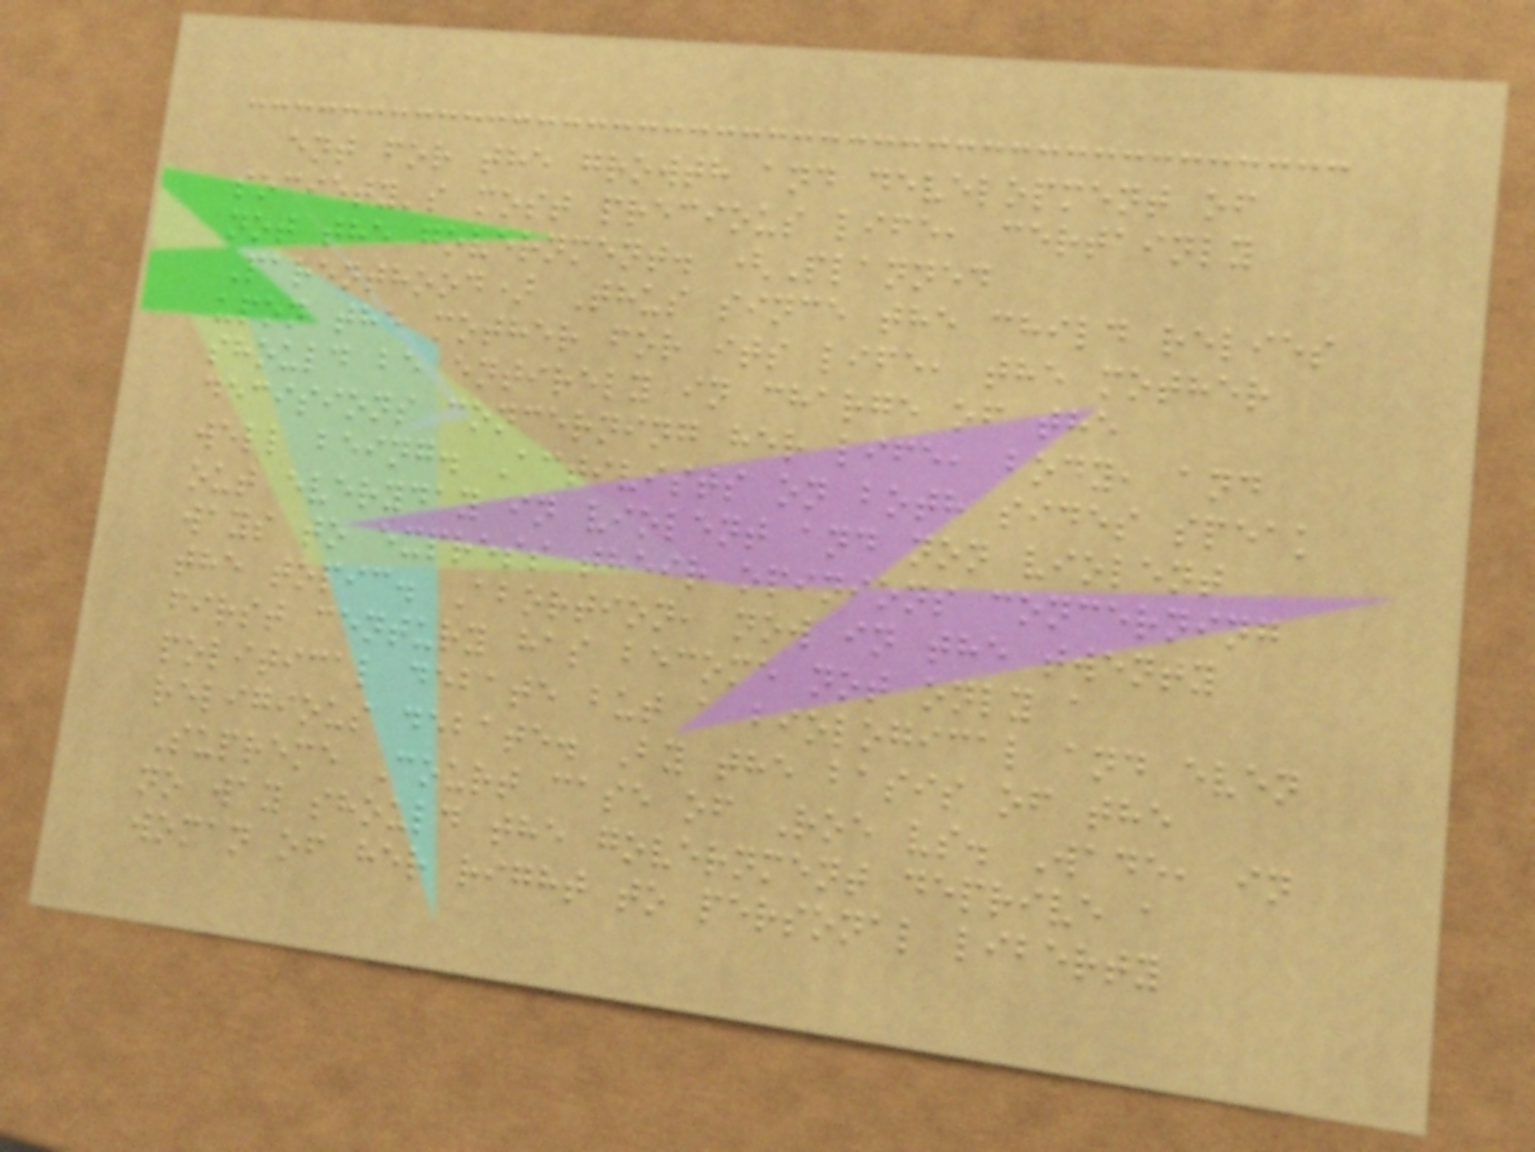ent for the growth and development of
society's most precious life, certainly
not the government. (Planned
Parenthood) Thus since the child relies
upon the mother for its life, the mother
should be entirely in charge of the
decisions concerning her life, body, and
well being. Activists on both sides speak
out everyday in violent and non violent
ways to express their opinions concerning
the topic. Abortion, now in the twenty
first century has become not only a
political debate but a biological and even
religious debate. By the basis of the
Supreme Court case of Roe vs. Wade, in
no way should the government deprive a
woman of her right to personal liberty
